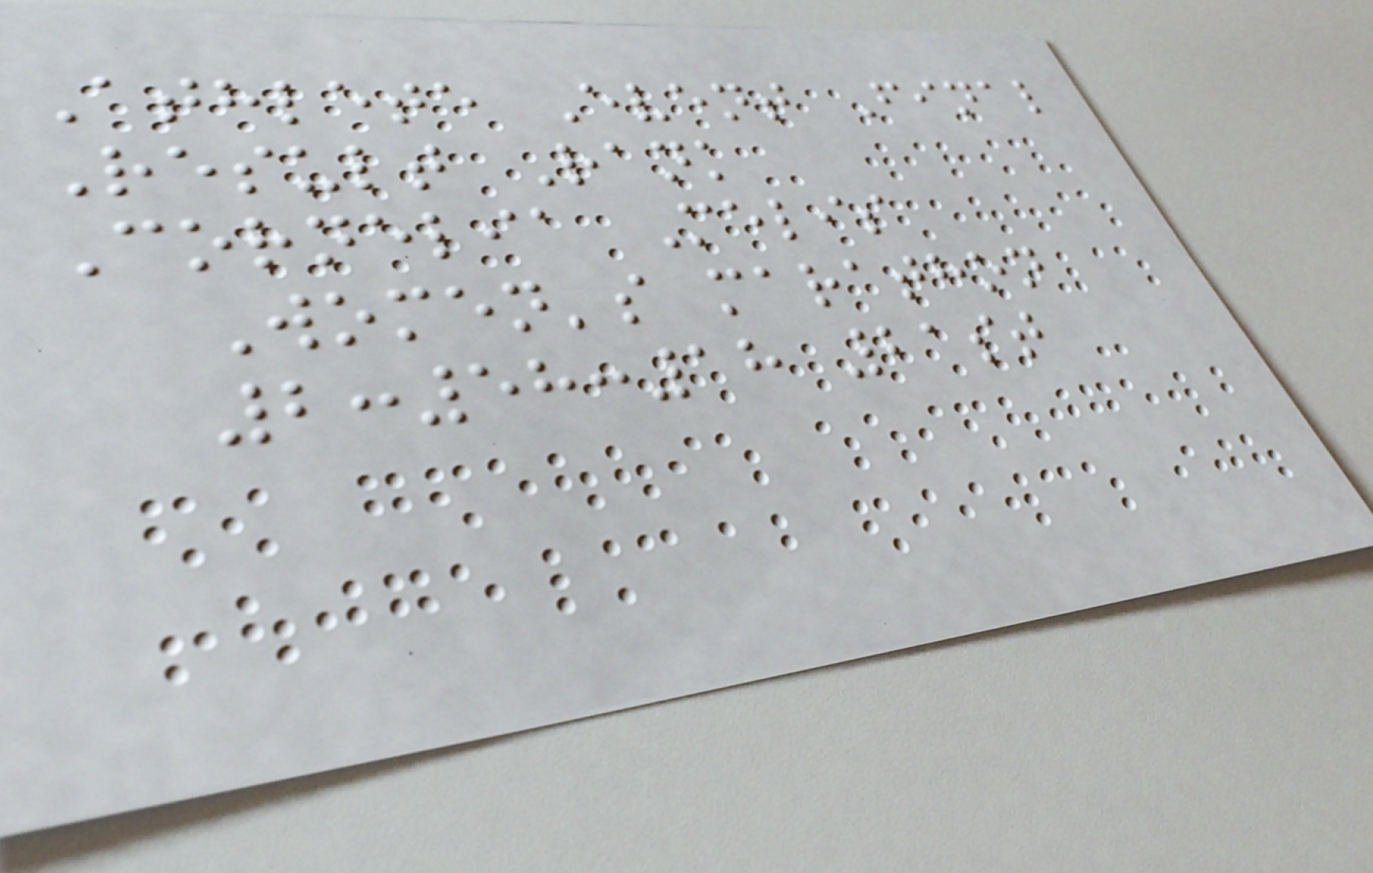Athlete Event Final
Result Rank
Cornelia Melis
Women's marathon
2:58:18 21st
